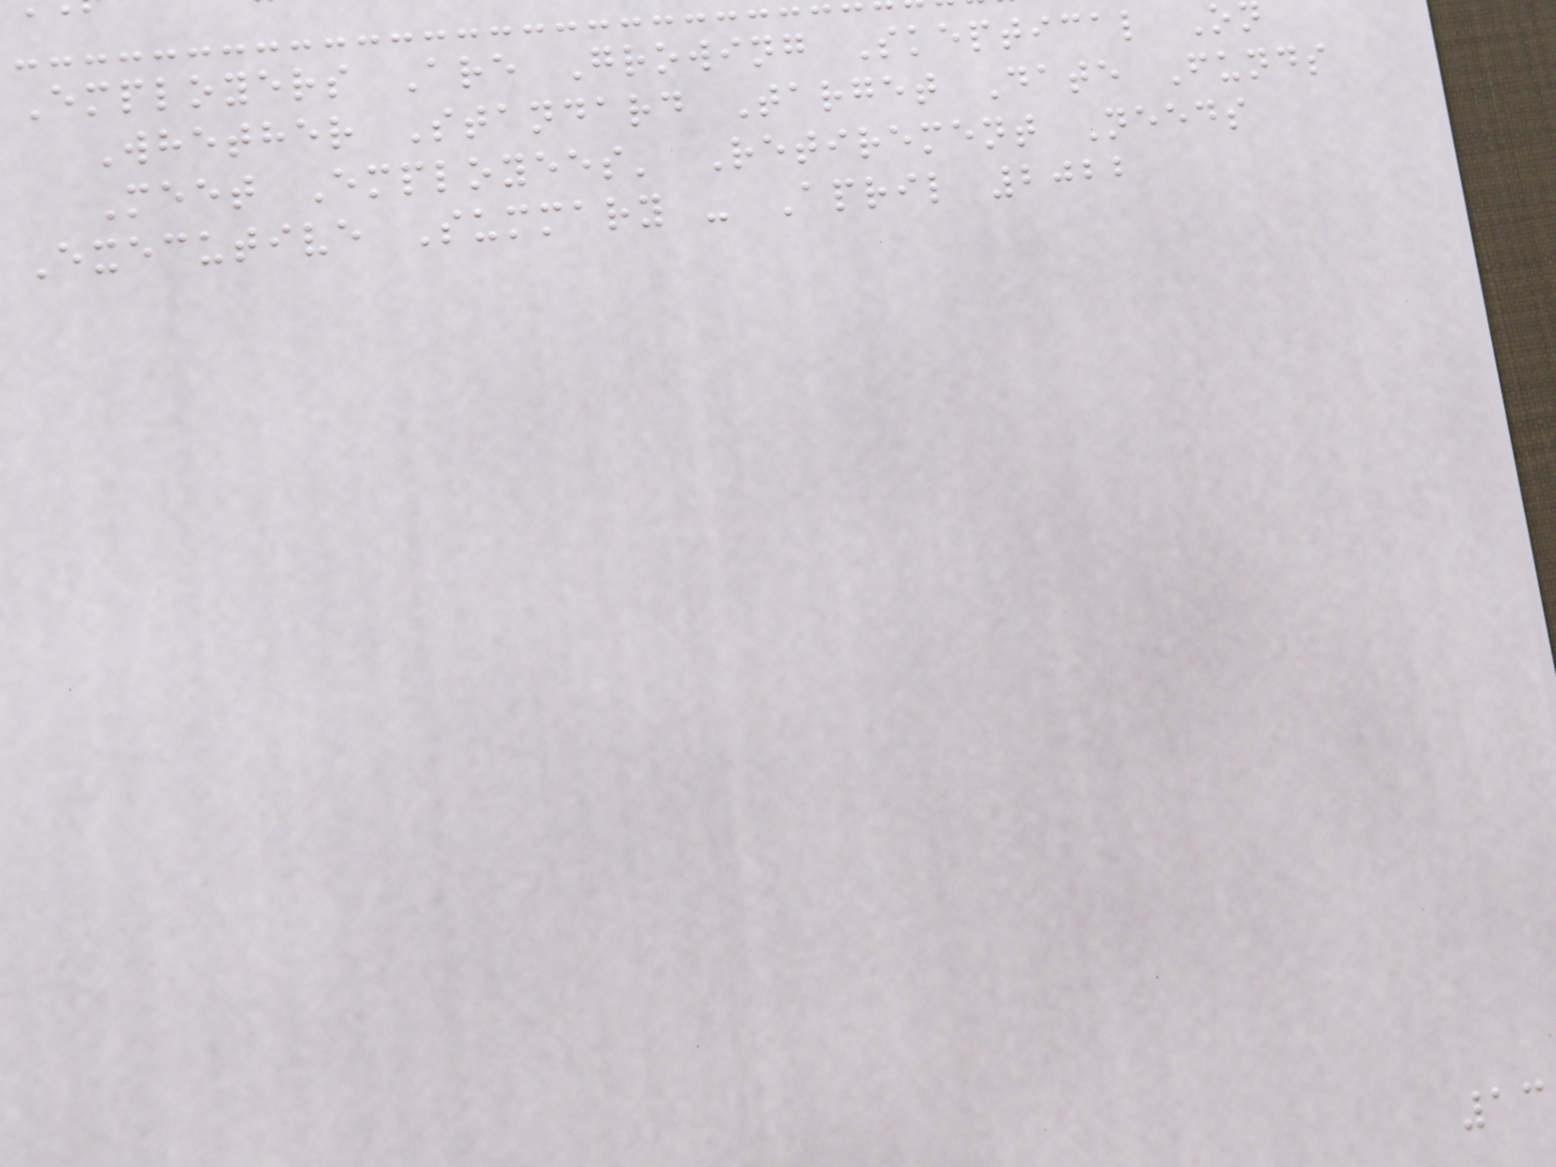Employers Are Growing Skeptical On
Whether Standard Target Date Funds
Meet Employees' Retirement Needs
Executive Summary - April 2022
13
